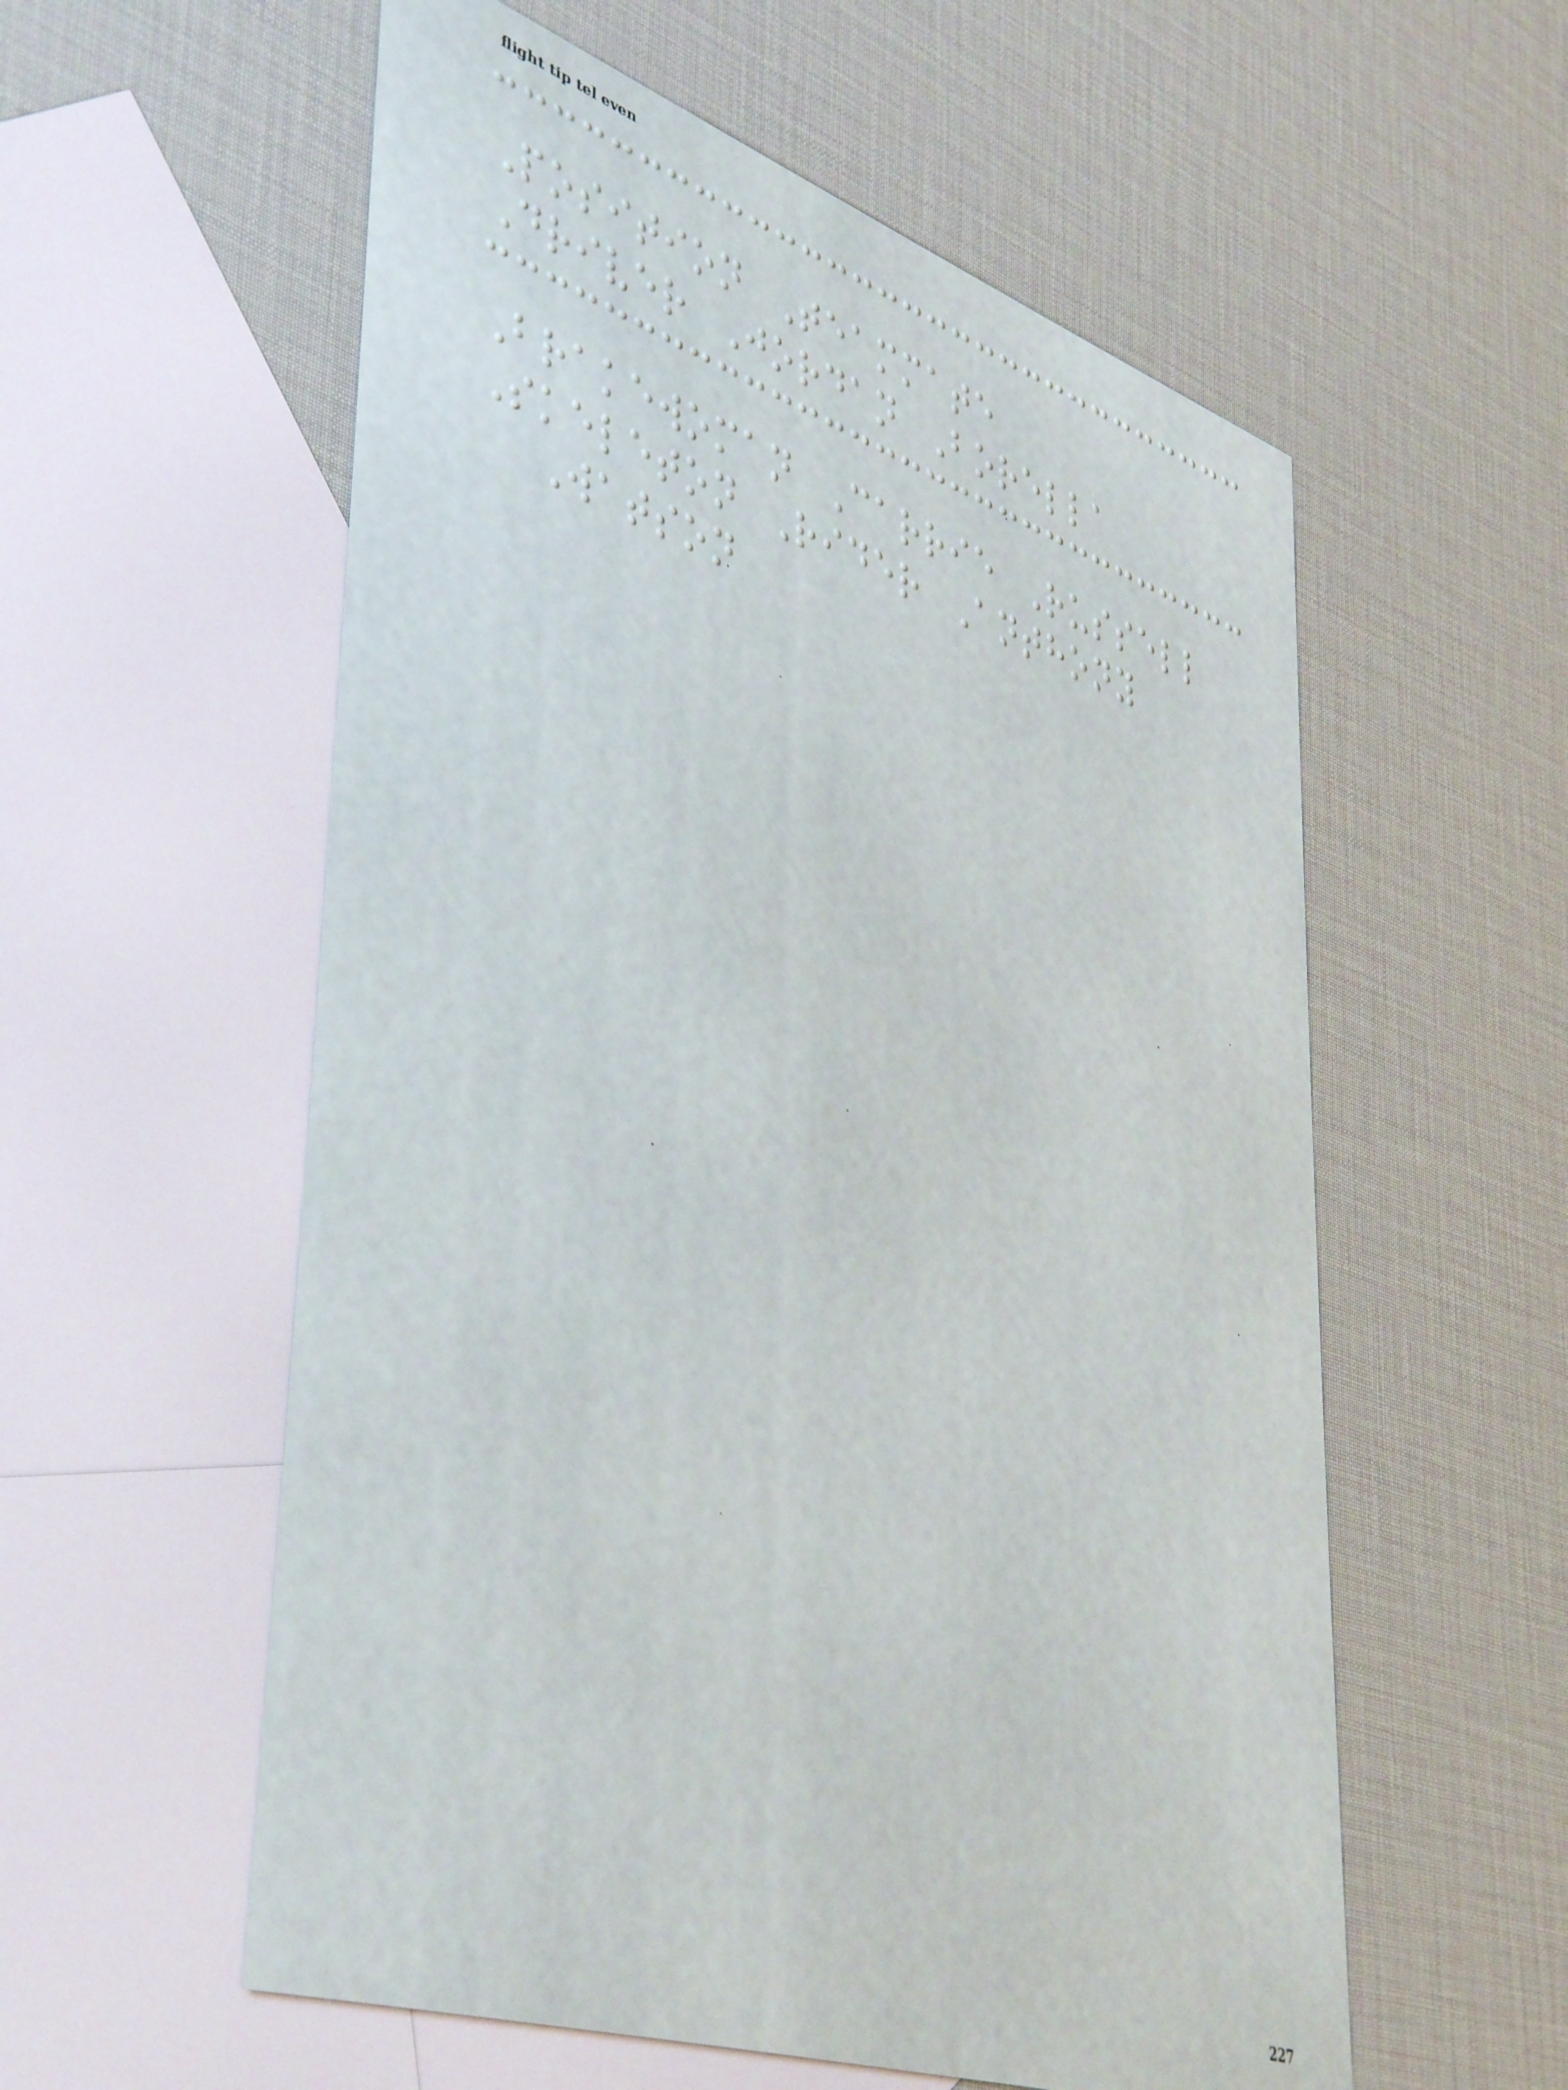Position Teammate
Driver Jordan Borella
Brakewoman Carrie Russell
Skeleton Rider Anthony
Watson
